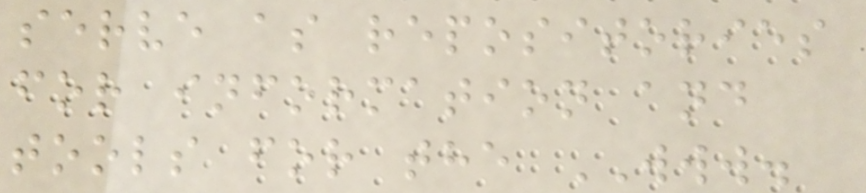serve as repositories
for information and
tools for the WWW.
